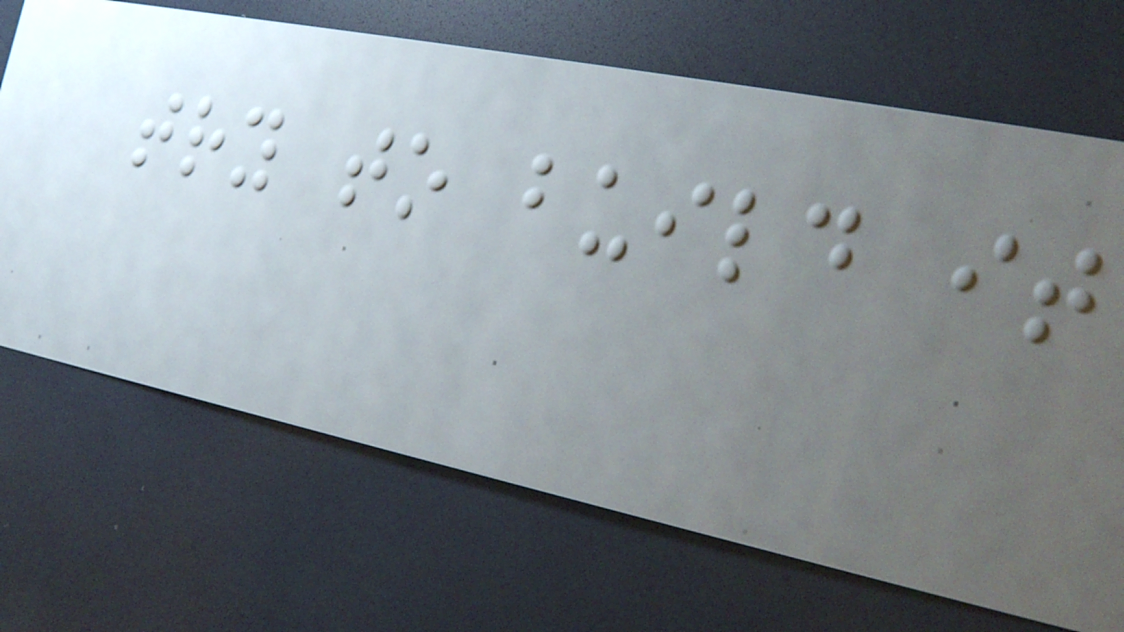try to build it
